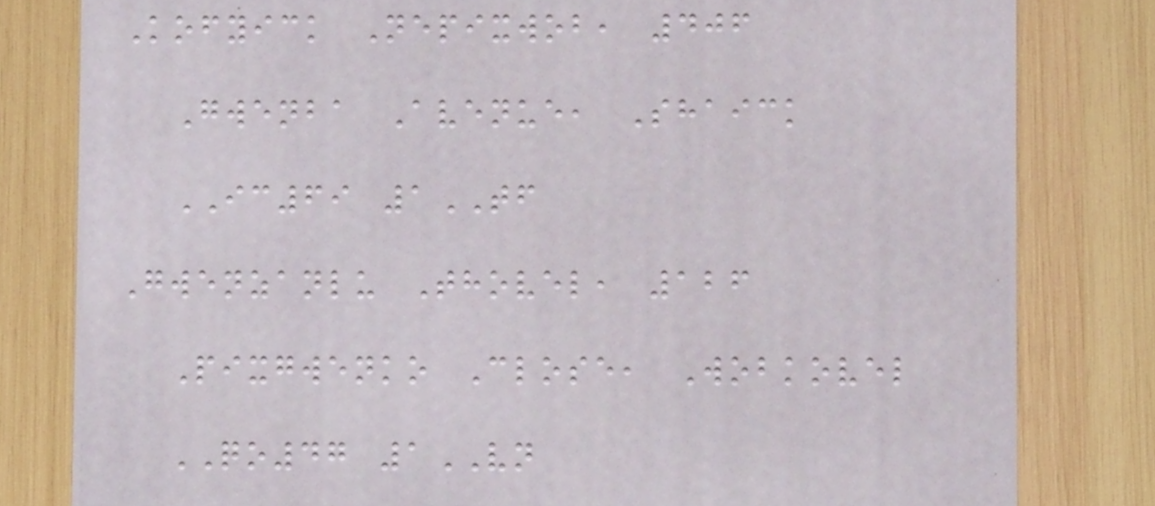Kofyick Nepixwob, 406
Gwenba Avenue, Shaick
IC69 1TF
Gwenzanlu Thovel, 126
Pixgwenko Close, Wobkovel
QO47 1VN
